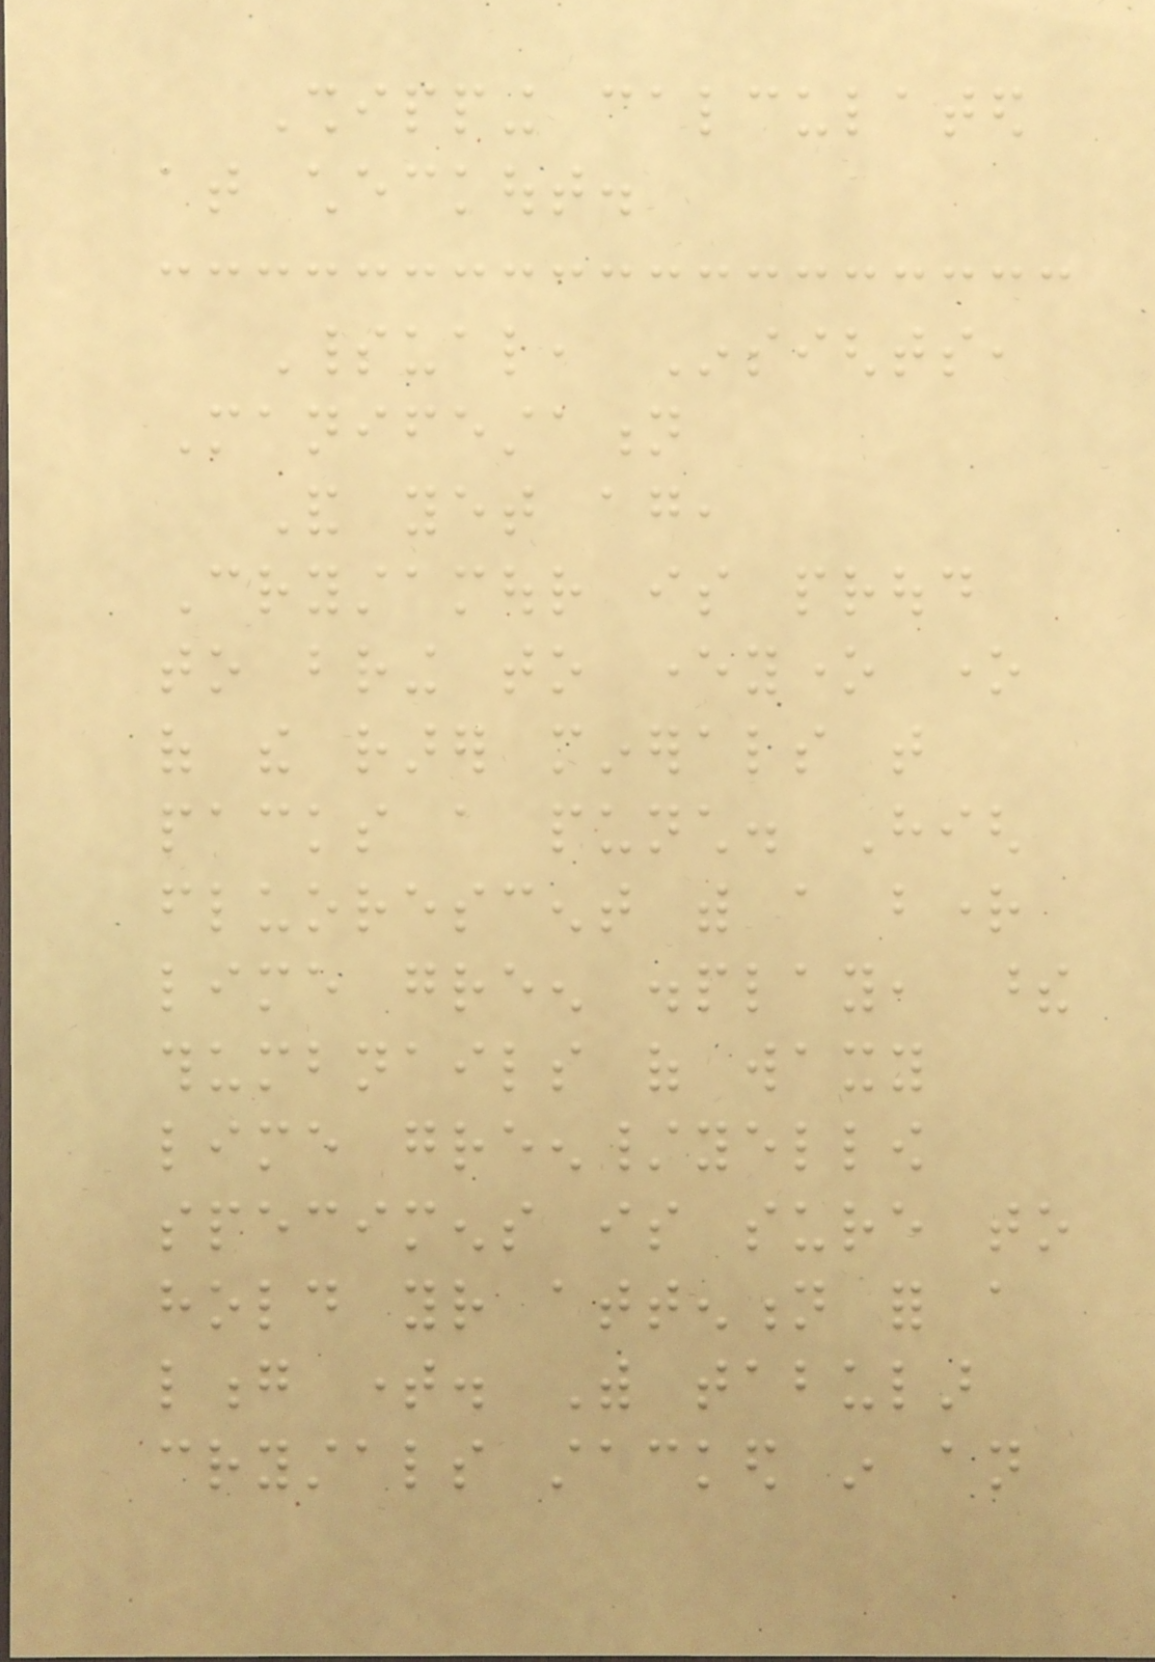Shipping calculated
at checkout.
Spiritual, Insights,
Manifestation
And yet again,
Crystamour is proud
to bring to everyone one
of the rarer minerals that
packs a punch. High
fluorescent with a bright
lime green display, these
thumbnails of waxy
lime green/yellow
specimens is sure to
hold your attention for a
long time. With tabular
crystals stacked in an
